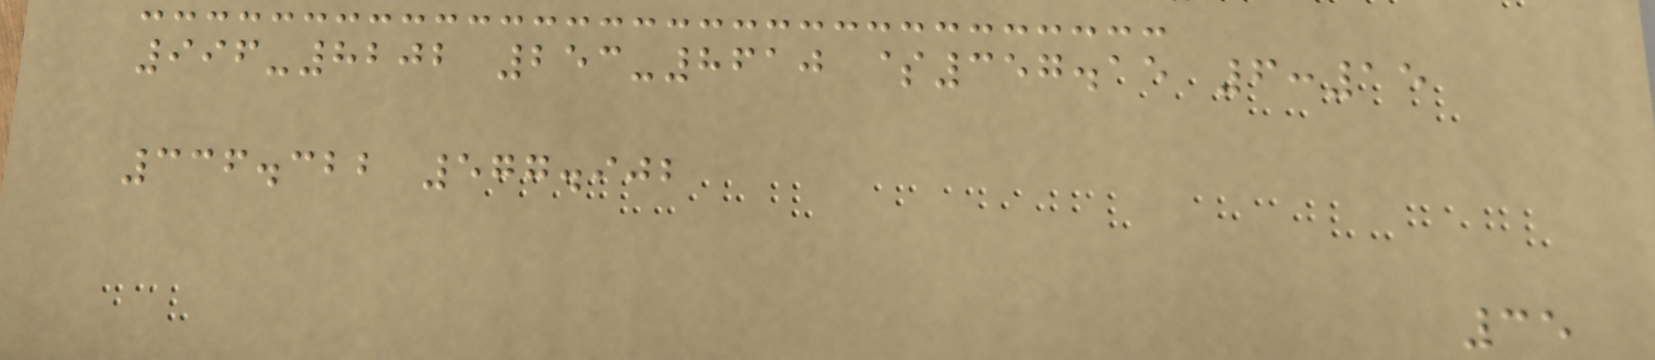996-8202 253-8610 $357.15 6:15
336.322 577.902
35
